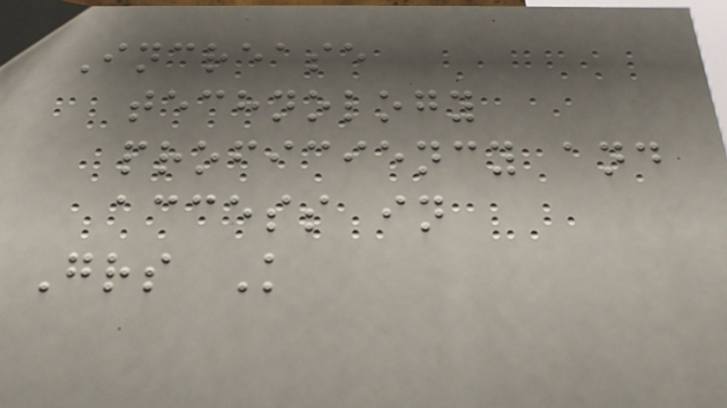Increase
technology
proficiency and
access in
Grs K
